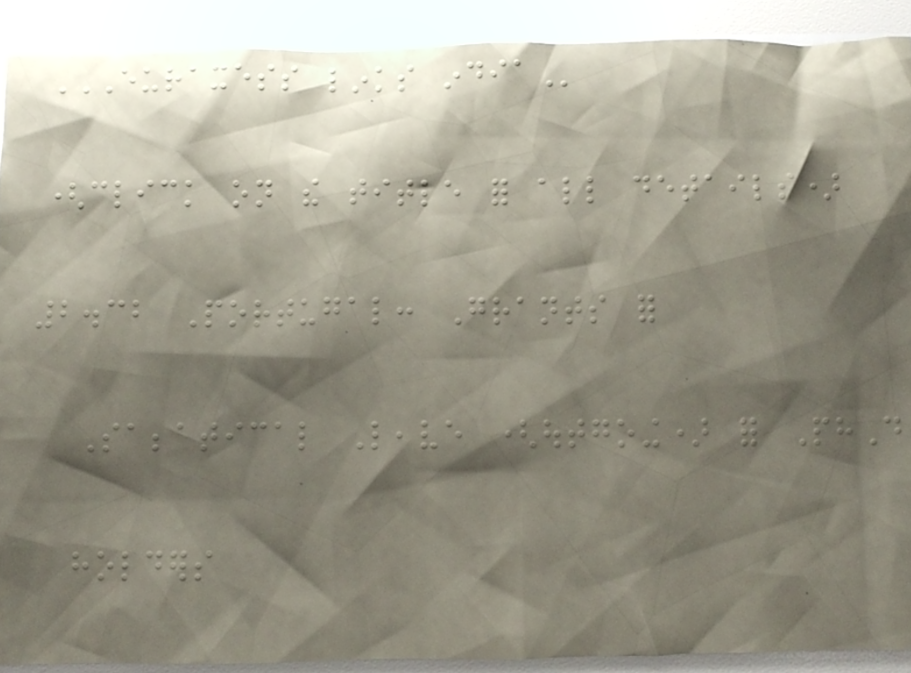EURAXESS LINKS INDIA
(click on the title for all details)
2.32 Portugal: Grants for
Sabbatical Leave (outgoing) for PhD
holders
